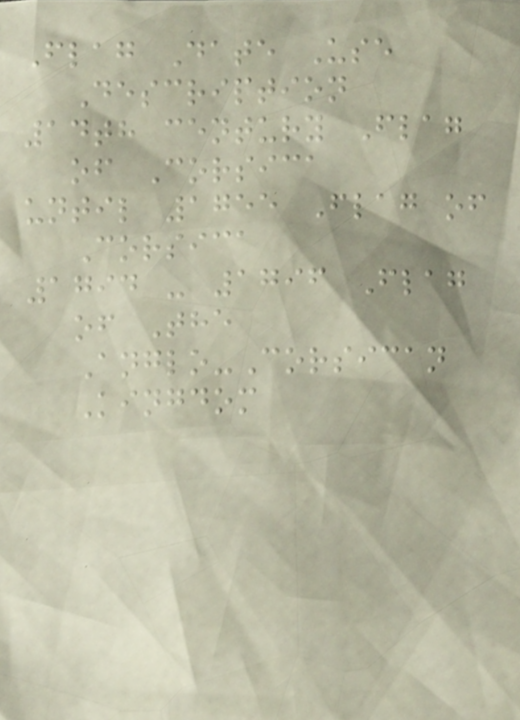Flag Date Use
Description
14th century Flag
of Corsica
until 1755 Flag of
Corsica
1794 - 1796 Flag
of The
Anglo-Corsican
Kingdom
